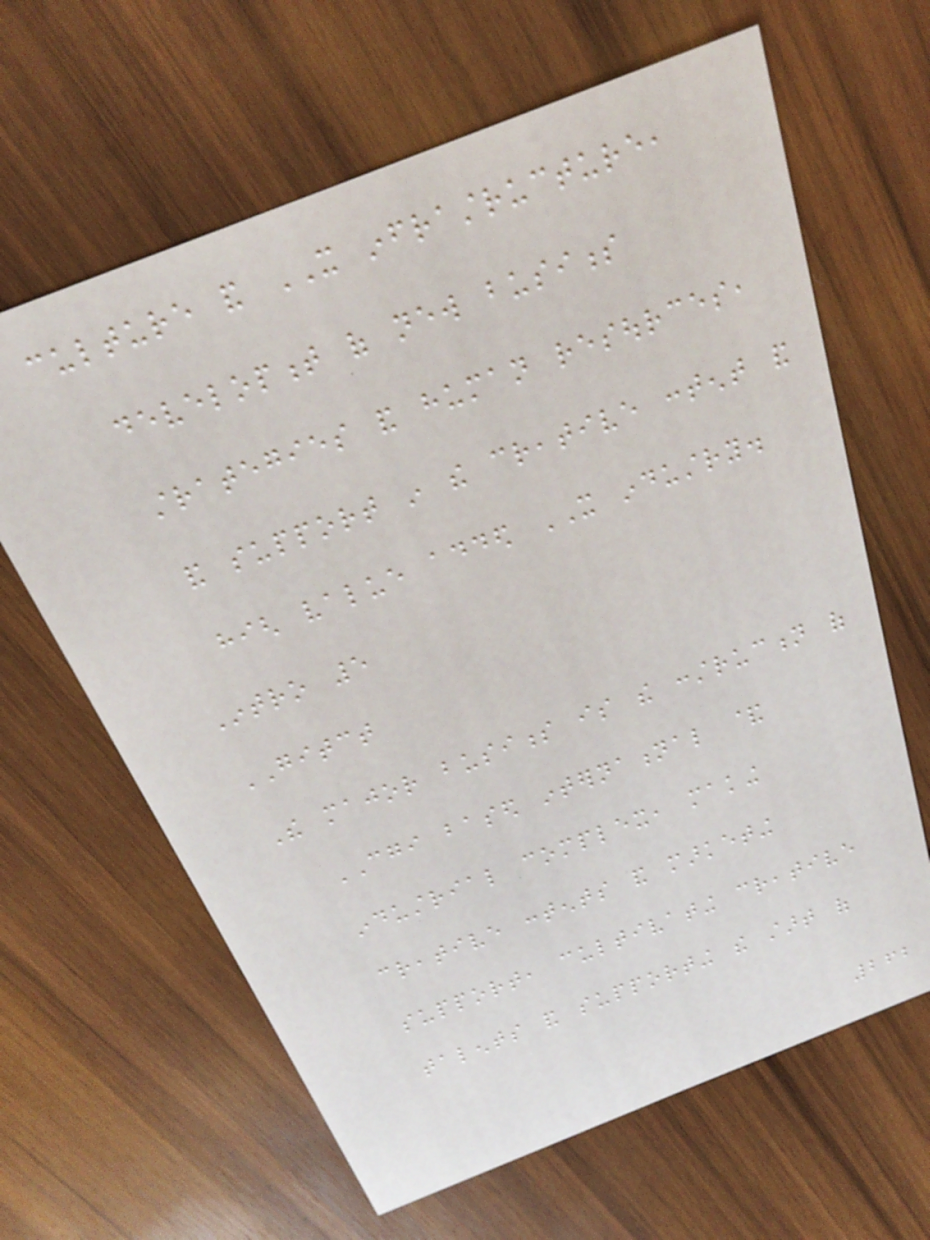culture and IT infrastructure,
development of new business
strategies and human resources,
and support in the creative content and
high value added IT industry.
Intro 5
GITCT
The major business is the construction of
CGI based international &
industrial complex, making
creative contents and marketing
support, cultivating creative
talents and supporting the start of
262
